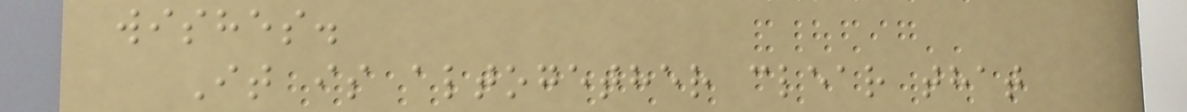wishes.
It is altogether clear that
